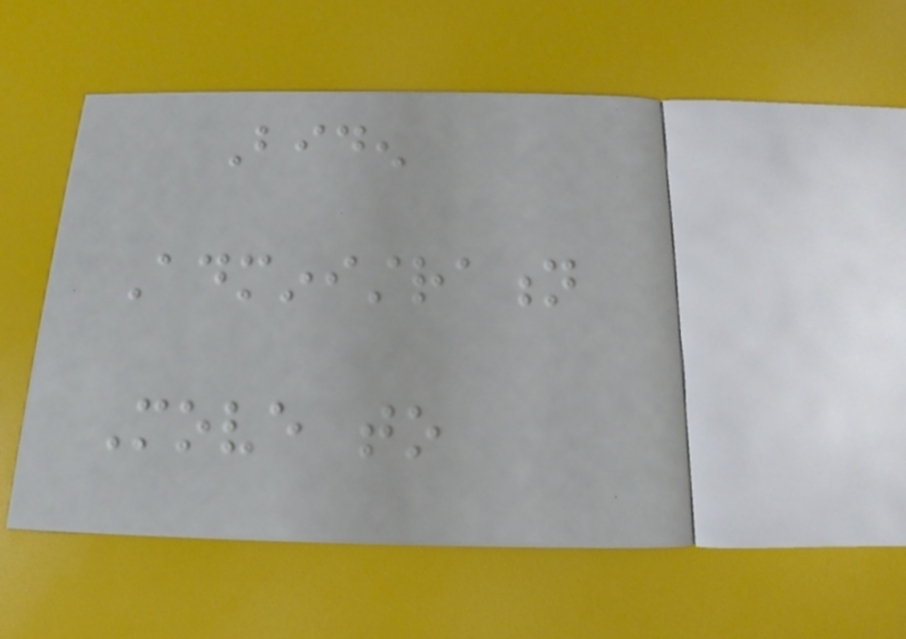Biden
Administration
Move to
